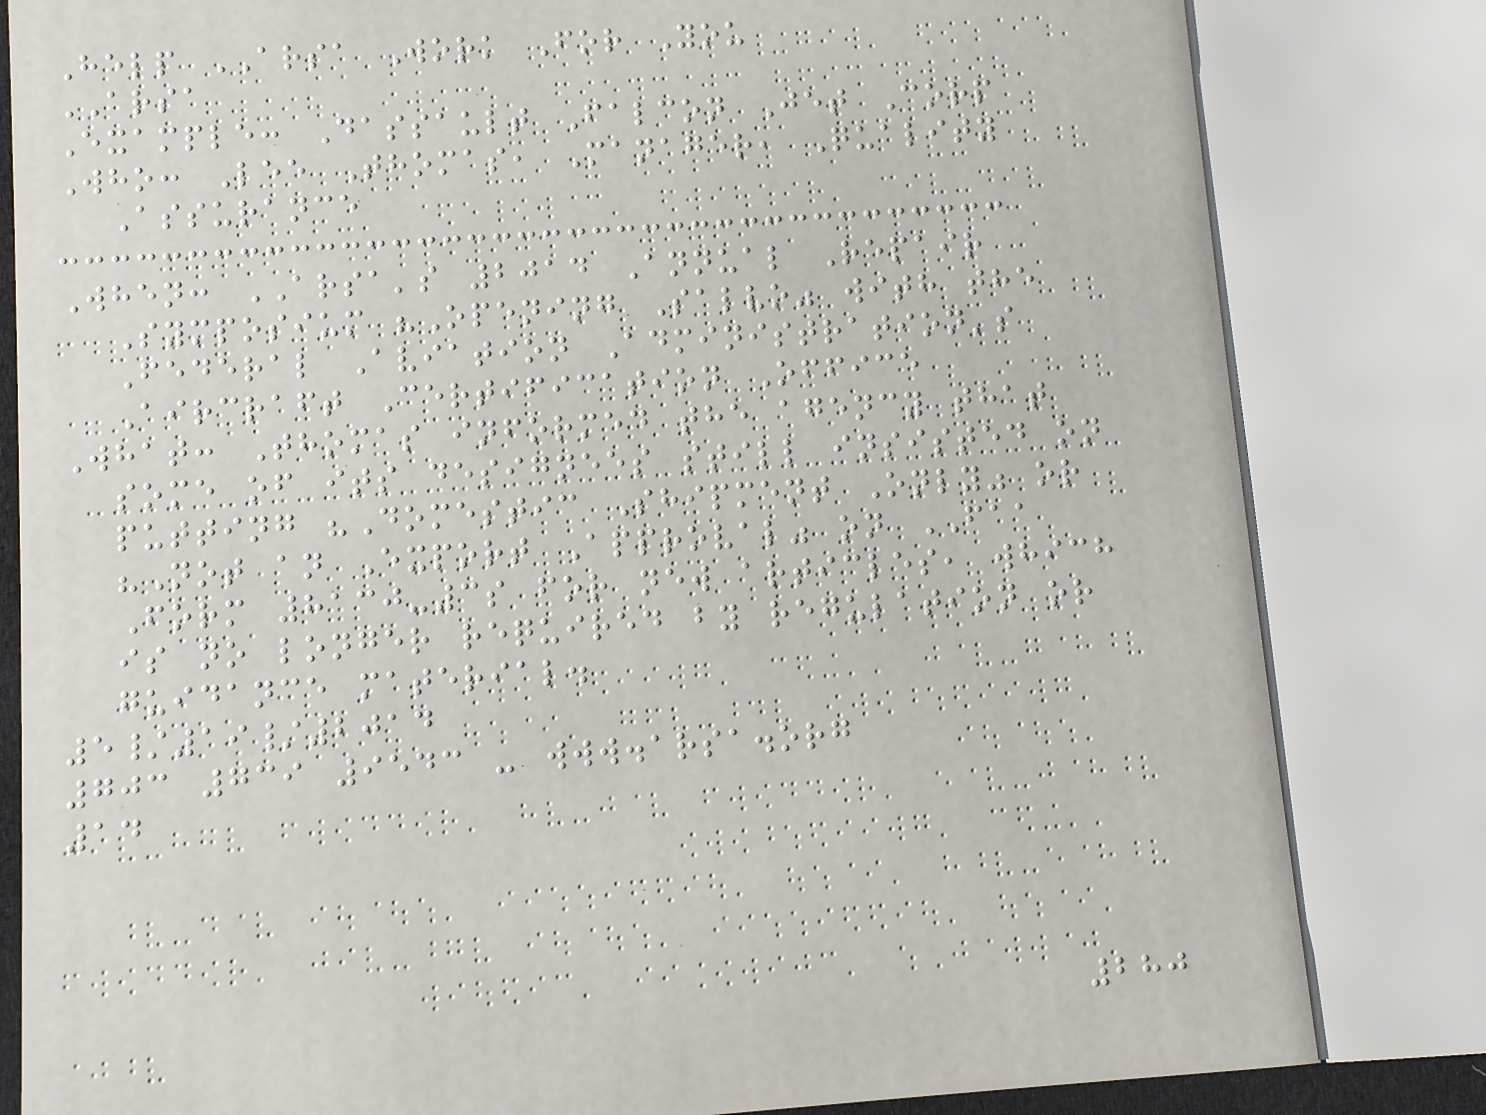Help ARSA Work For You
ARSA
Example: Dassault Falcon Jet Corp
Who: Lee Thomas, Manager, Quality
Assurance
When: ARSA's 2014 Annual Repair
Symposium "Opening Salvo" with the
Federal Aviation Administration's
Aircraft Certification Office
What: Thomas informed the agency that
some of its designees still insisted on
putting "Domestic Shipment Only" or
"Not an Export Approval" on FAA
Form 8130-3s for new articles, which
is no longer required by regulation or
guidance material.
5/19/2014
703 739 9543 - www.arsa.org
14
280
